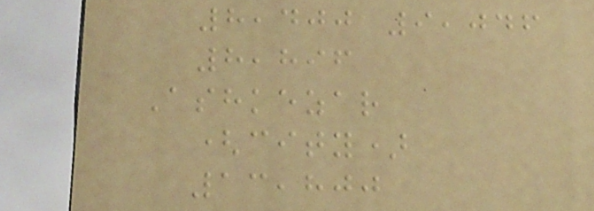8,400 9,046
8,896
Ashkezar
(city)
13,800
